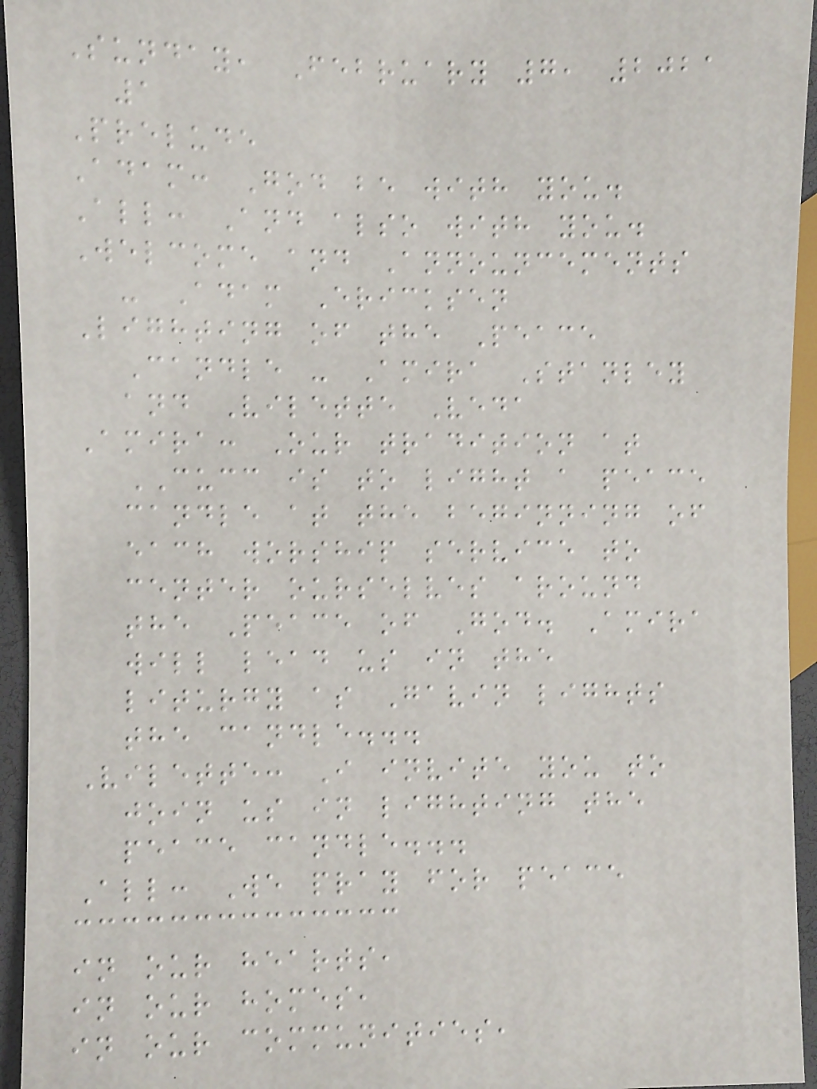Sunday, February 7, 2021
1
Prelude
Adam: God be with you.
All: And also with you.
Welcome and Announcements
- Adam Ericksen
Lighting of the Peace
Candle - Amira Stanley
and Vilette Veda
Amira: Our tradition at
CUCC is to light a peace
candle at the beginning of
each worship service to
center ourselves around
the Peace of God. Amira
will lead us in the
liturgy as Gavin lights
the candle...
Vilette: I invite you to
join us in lighting the
peace candle...
All: We pray for peace
in our hearts,
in our homes,
in our communities,
